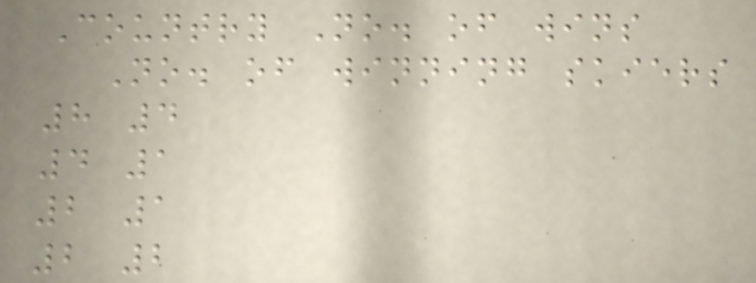Country No. of wins
No. of winning skiers
8 4
4 1
2 1
2 2
